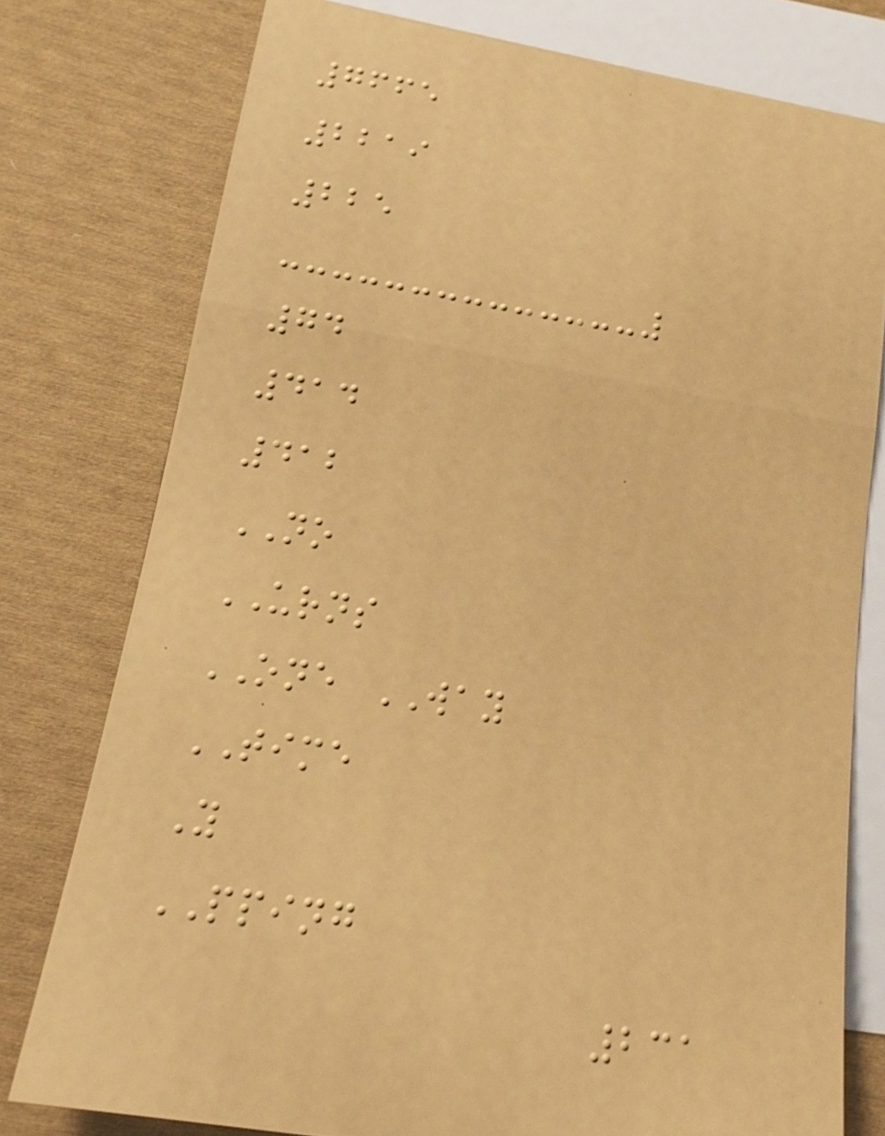7665
2219
225
74
414
412
NO
URNS
ONE WAY
TIME
Y
PPING
231
